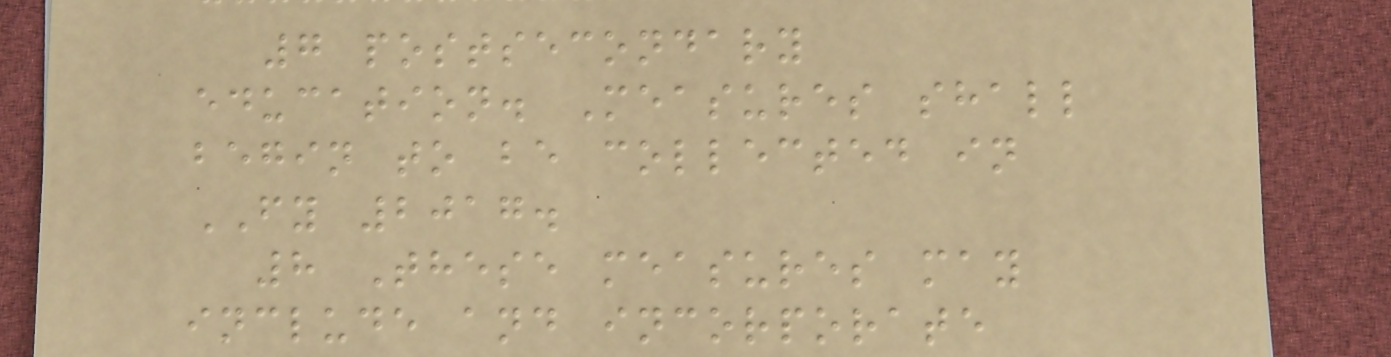7 postsecondary
education. Measures shall
begin to be collected in
FY 2017.
8 These measures may
include and incorporate
